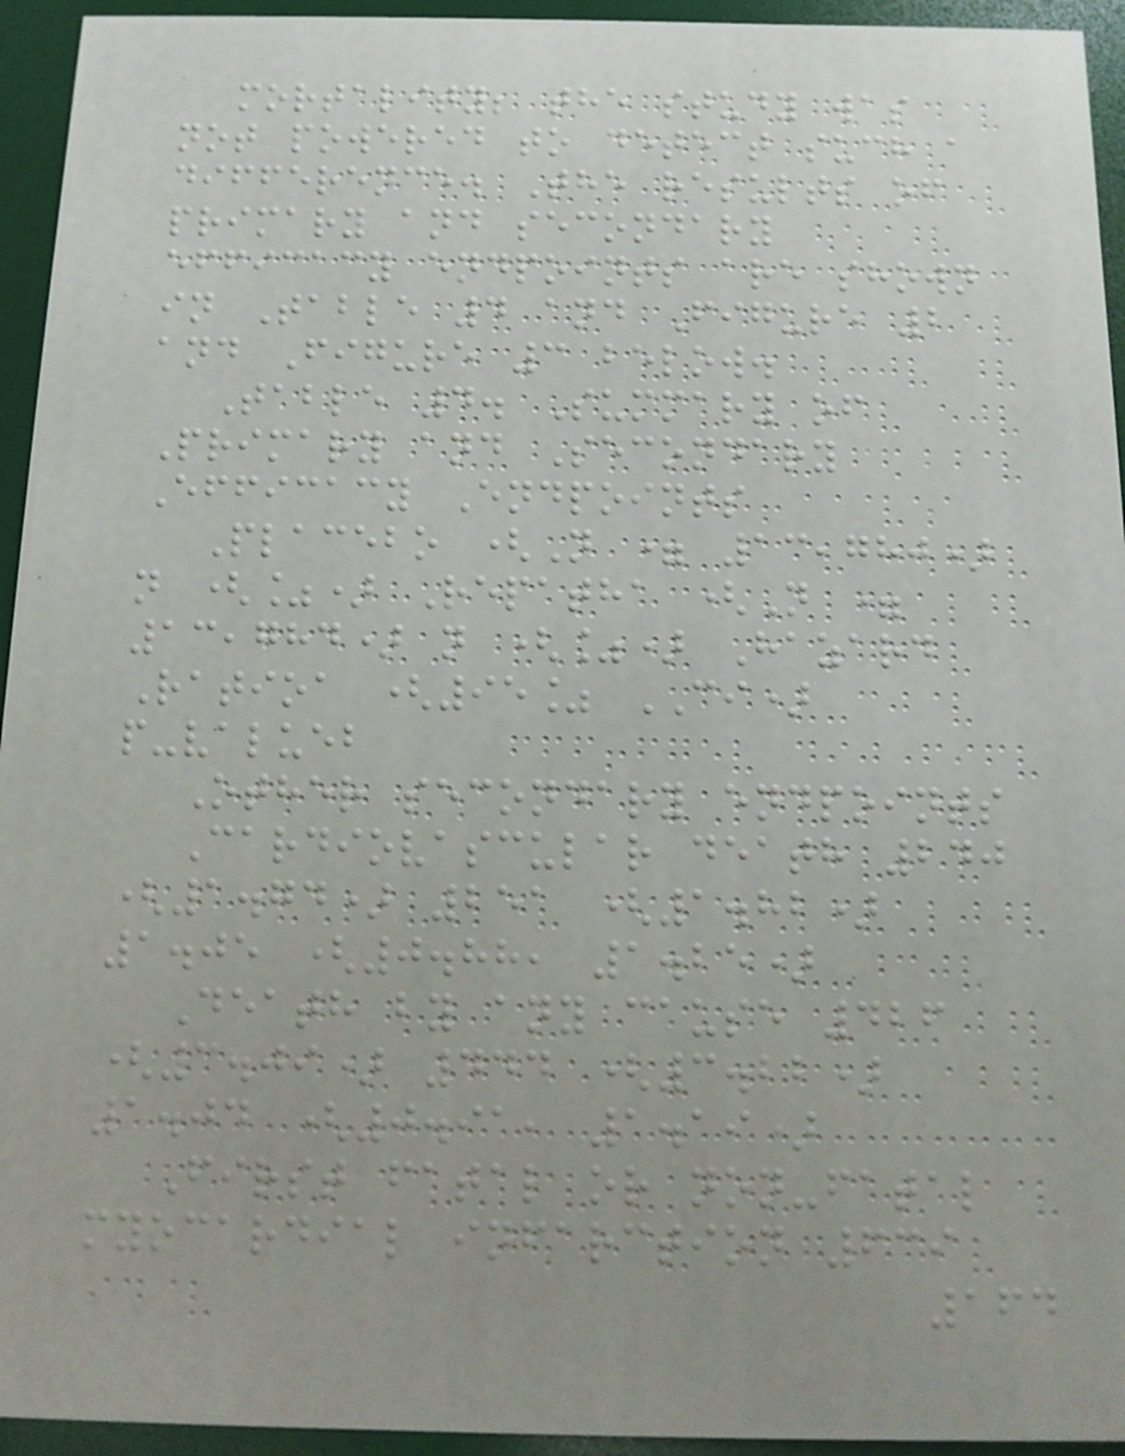mortality; the study was
not powered to detect such a
difference. The results of
primary and secondary
efficacy endpoints are shown
in Table 4 and Figure 2
and Figure 3 below.
Table 4. Summary of
Primary and Secondary
Efficacy Endpoints
Placebo (N = 13,780)
n (%) Repatha (N =
13,784) n (%) Hazard
Ratioa (95% CI)
p-valueb
Other secondary endpoints
Cardiovascular death 240
(1.74) 251 (1.82)
1.05 (0.88, 1.25)
Death by any cause 426
(3.09) 444 (3.22)
1.04 (0.91, 1.19)
First fatal or non-fatal
myocardial infarction 639
164
